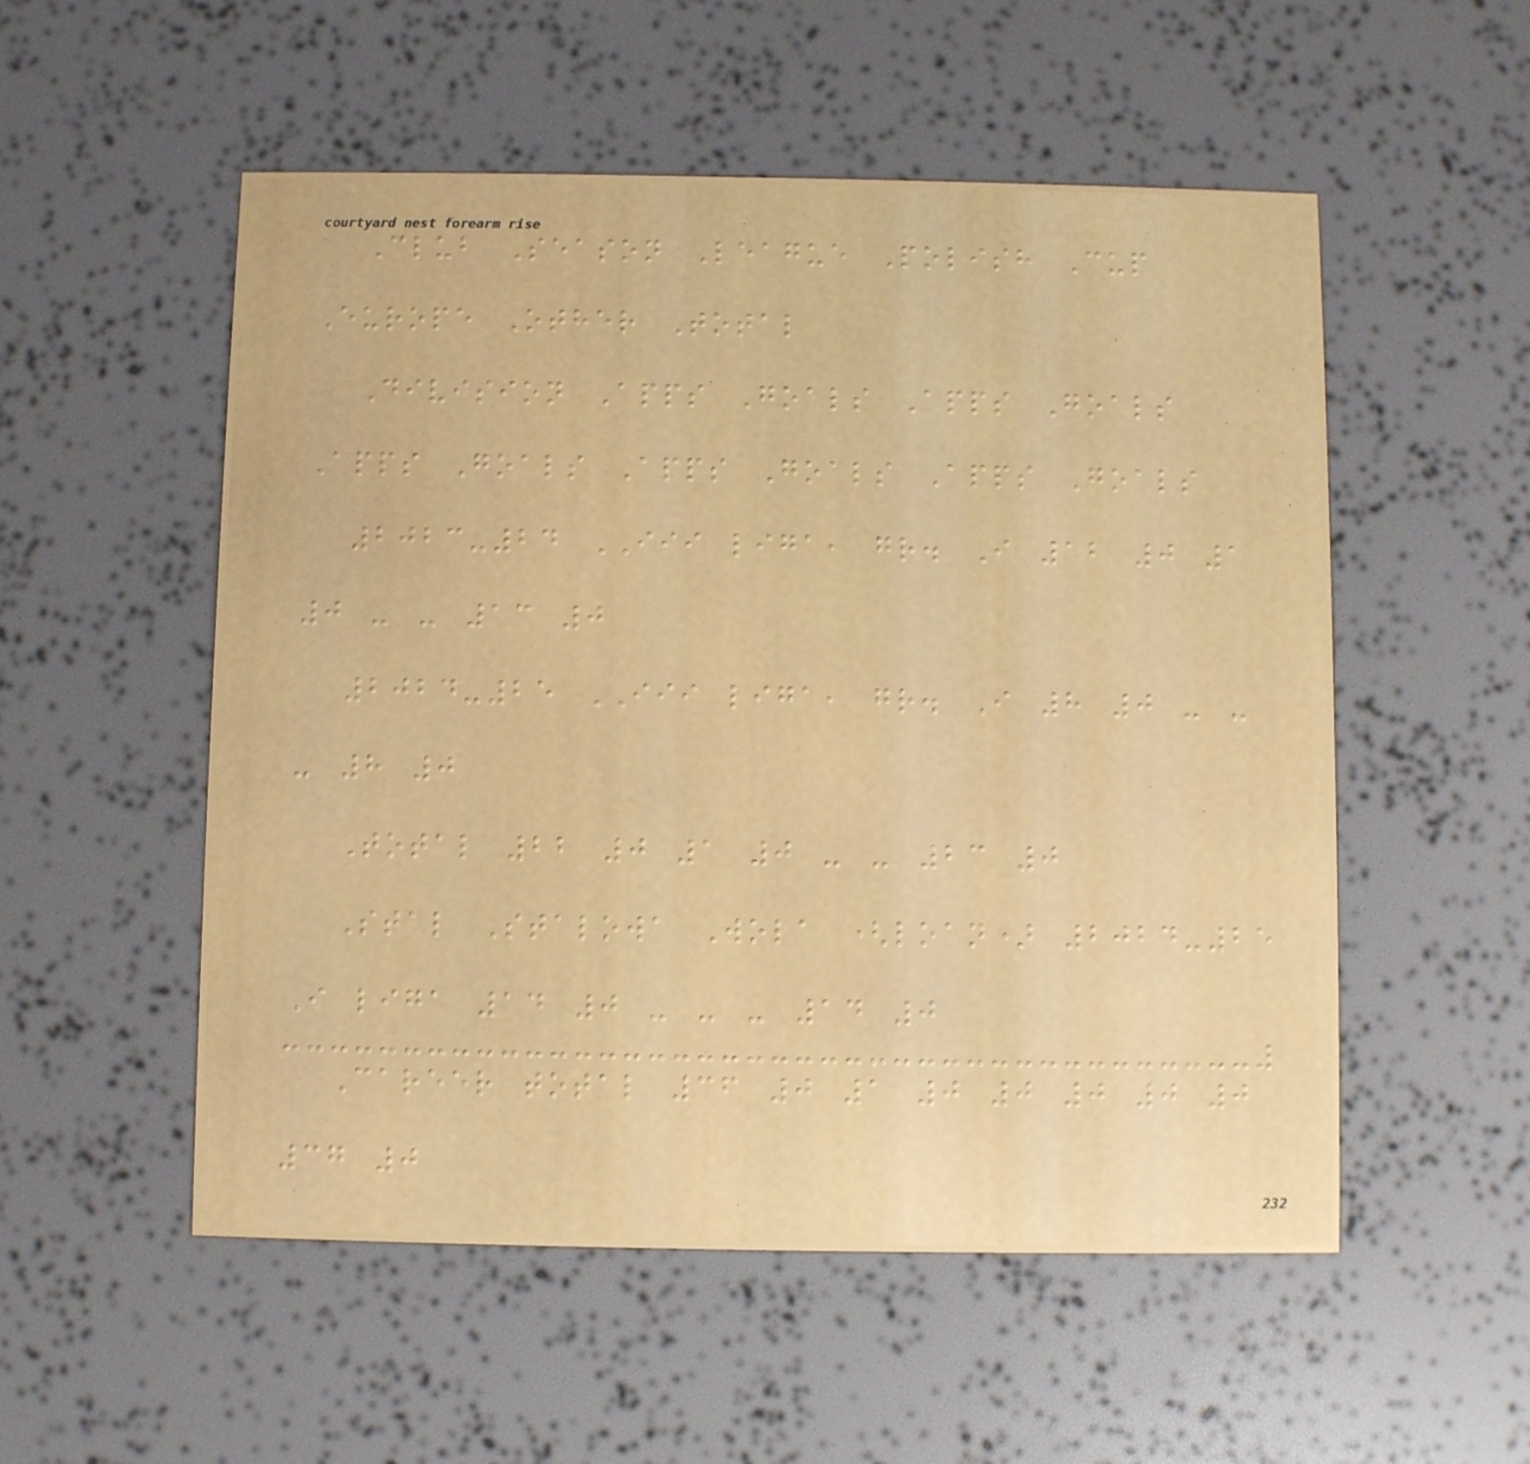Club Season League Polish Cup
Europe Other Total
Division Apps Goals Apps Goals
Apps Goals Apps Goals Apps Goals
2023-24 III liga, gr. I 12 0 1
0 - - 13 0
2024-25 III liga, gr. I 8 0 - -
- 8 0
Total 22 0 1 0 - - 23 0
Stal Stalowa Wola (loan) 2024-25
I liga 14 0 - - - 14 0
Career total 36 0 1 0 0 0 0 0
37 0
